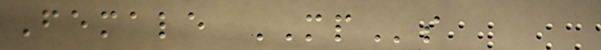Female MPs
